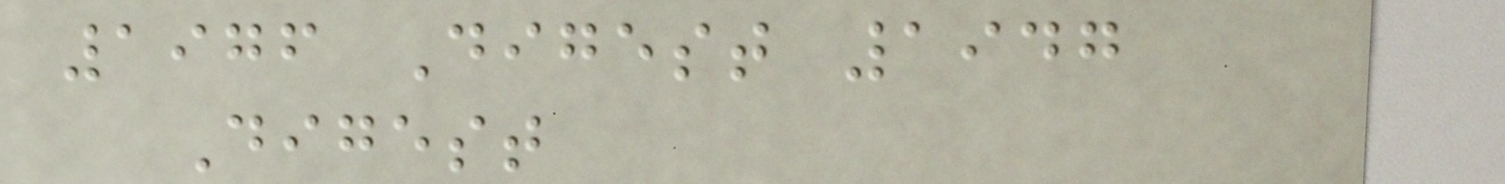1976 Digest 1947
Digest
